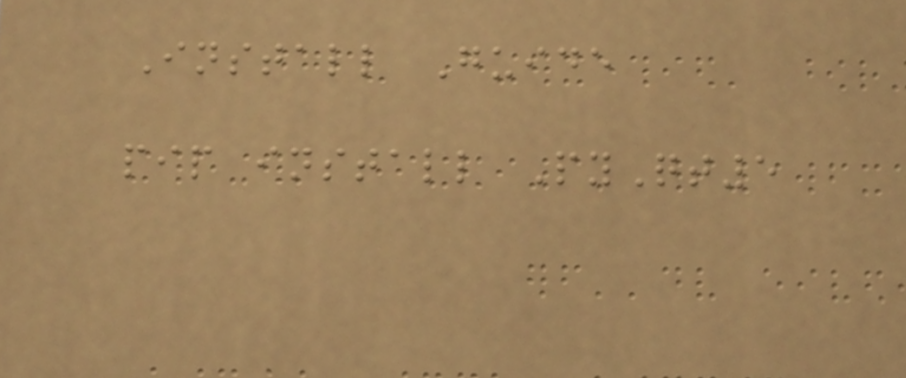Install Guide
pip install PyQt5
